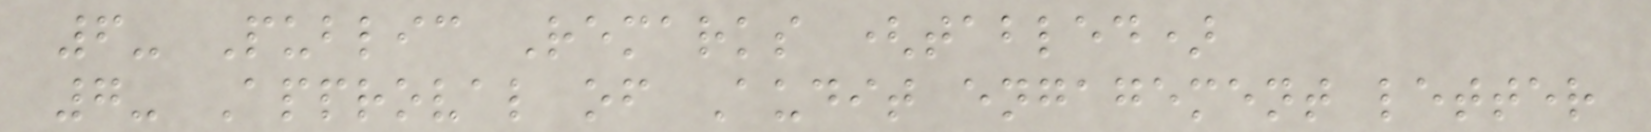6- Public Remarks (tabled)
7- Approval of Audit engagement letter
